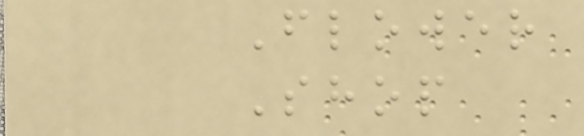Flower
Shop
